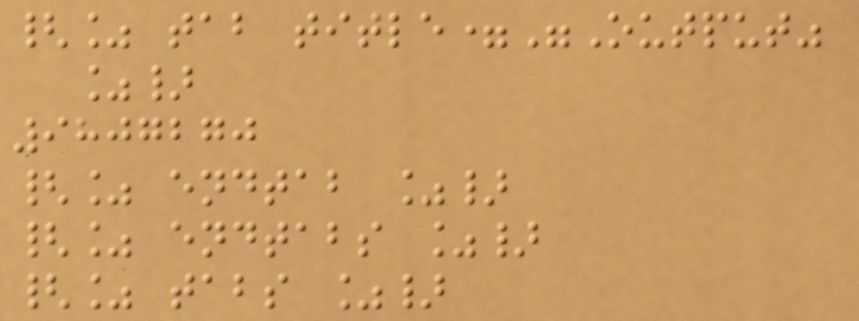{% tab title="Output"
%}
9807270
{% endtab %}
{% endtabs %}
{% tabs %}
